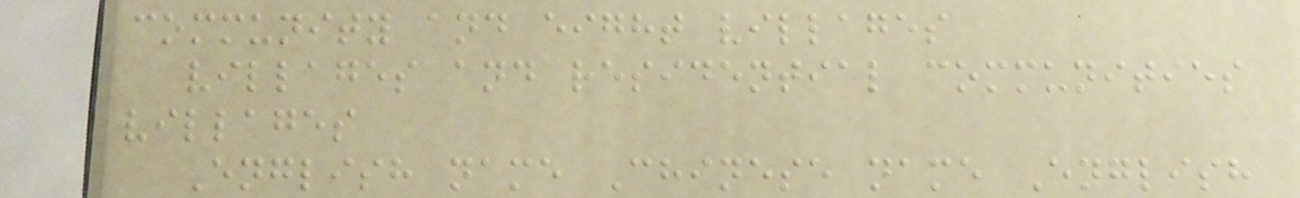community and eight villages
villages and residential communities
villages
English name Chinese name English
